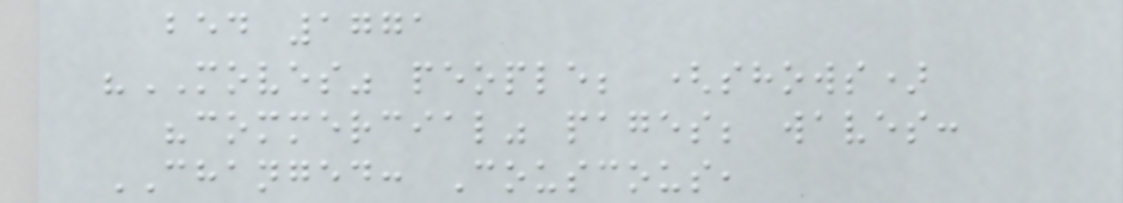bed 1771
"MOVES" people; (shows)
"commercial" pages; waves:
CHANGED: Couscous,
